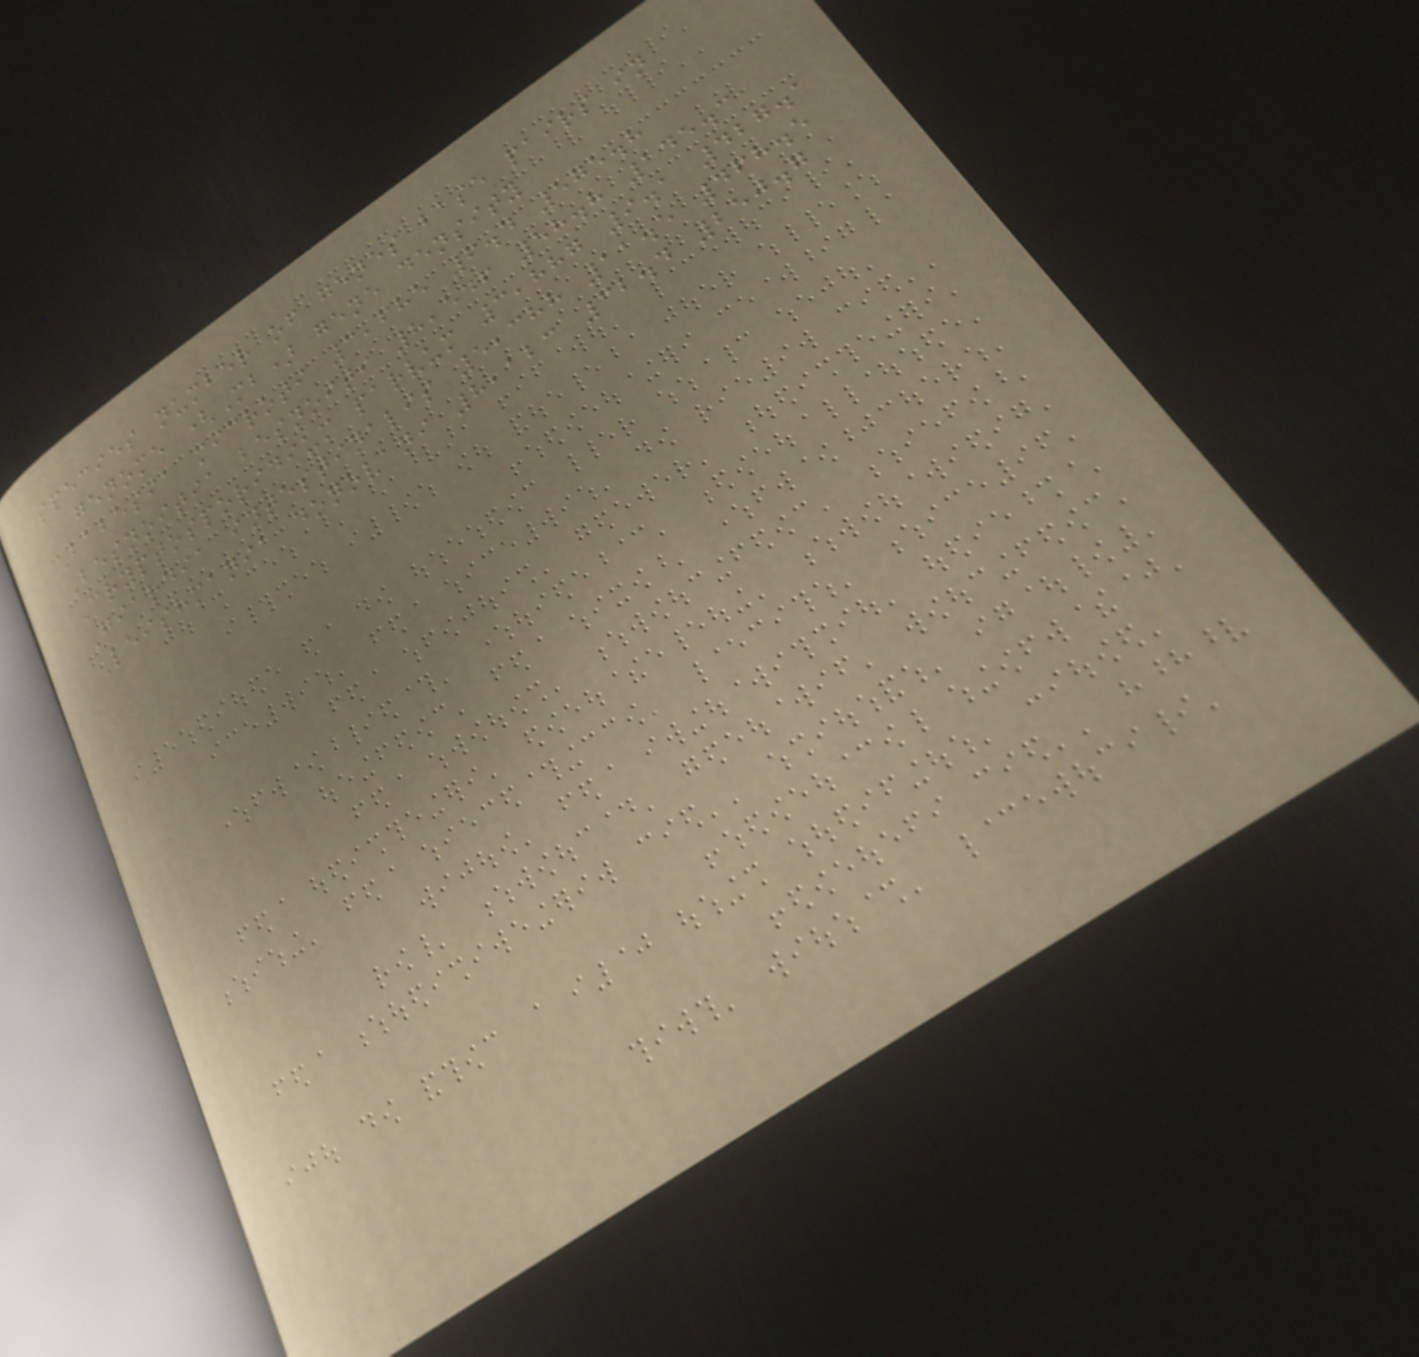species number of genes base pairs in
genome (Mb) gene density
Babesia microti 3,685 6.4 575.8
Besnoitia besnoiti 8,546 58.8 145.3
Cryptosporidium parvum 3,887 9.1 427.1
Giardia intestinalis 5,388 11.5 468.5
Leishmania donovani 8,123 32.4 250.7
